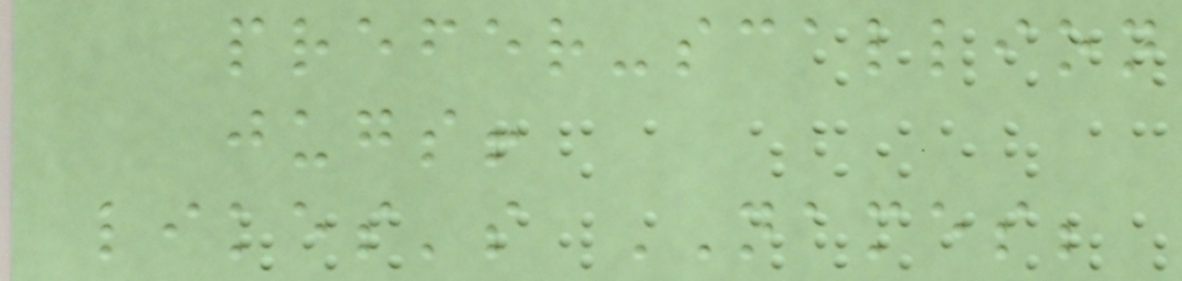prefer-scallion
jugs!
likes's NAMES;
